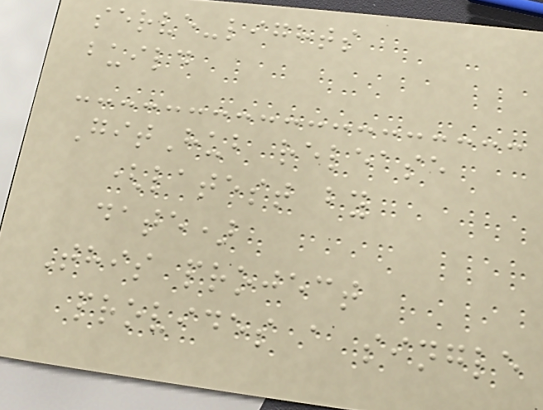serve-lights
build
GitHub release
(latest by
date)
This project
provides a single
